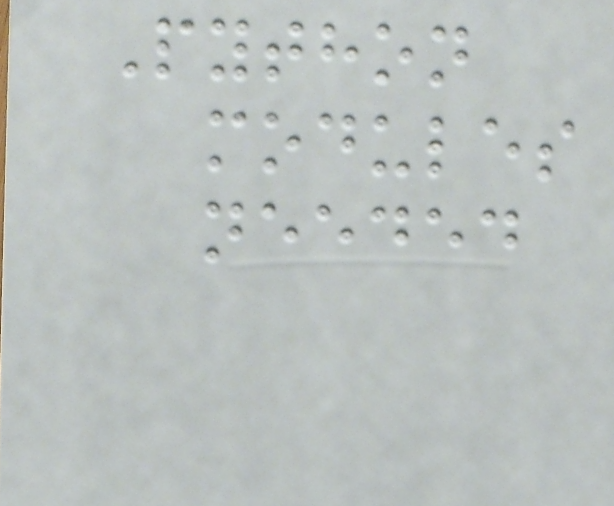Python
modules
needed
